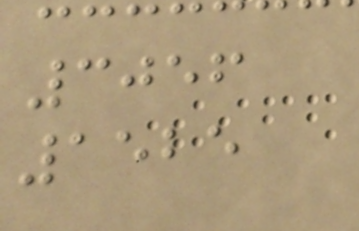3056
1525
